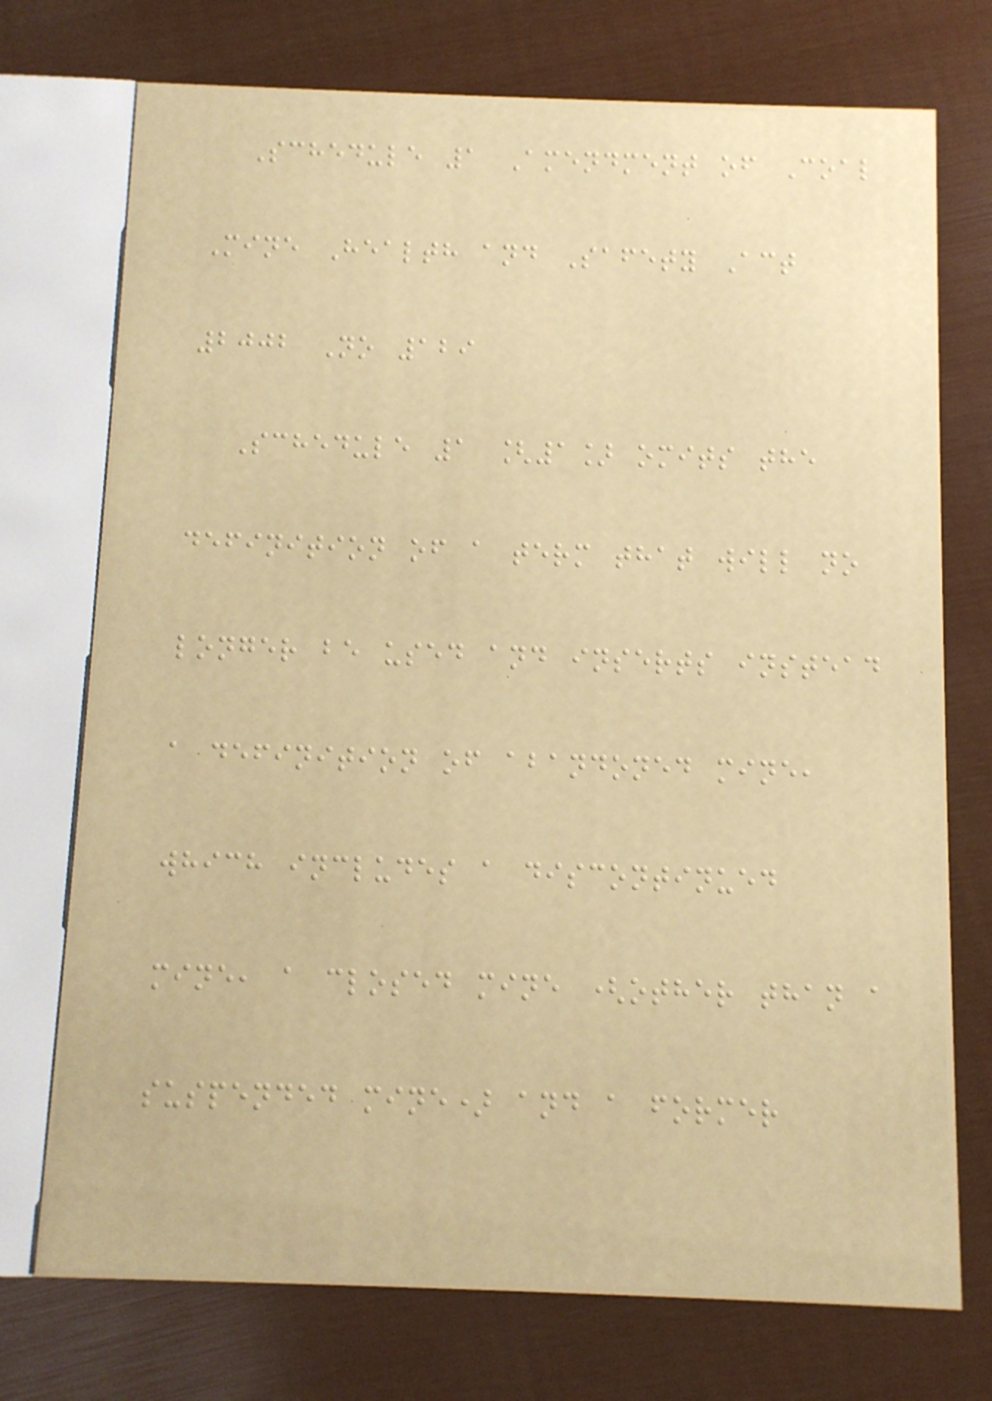Schedule 1 Amendment of Coal
Mine Health and Safety Act
2002 No 129
Schedule 1 [1] omits the
definition of a term that will no
longer be used and inserts instead
a definition of abandoned mine,
which includes a discontinued
mine, a closed mine (other than a
suspended mine) and a former
